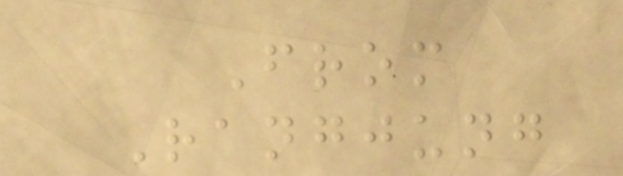From
Rangjung
